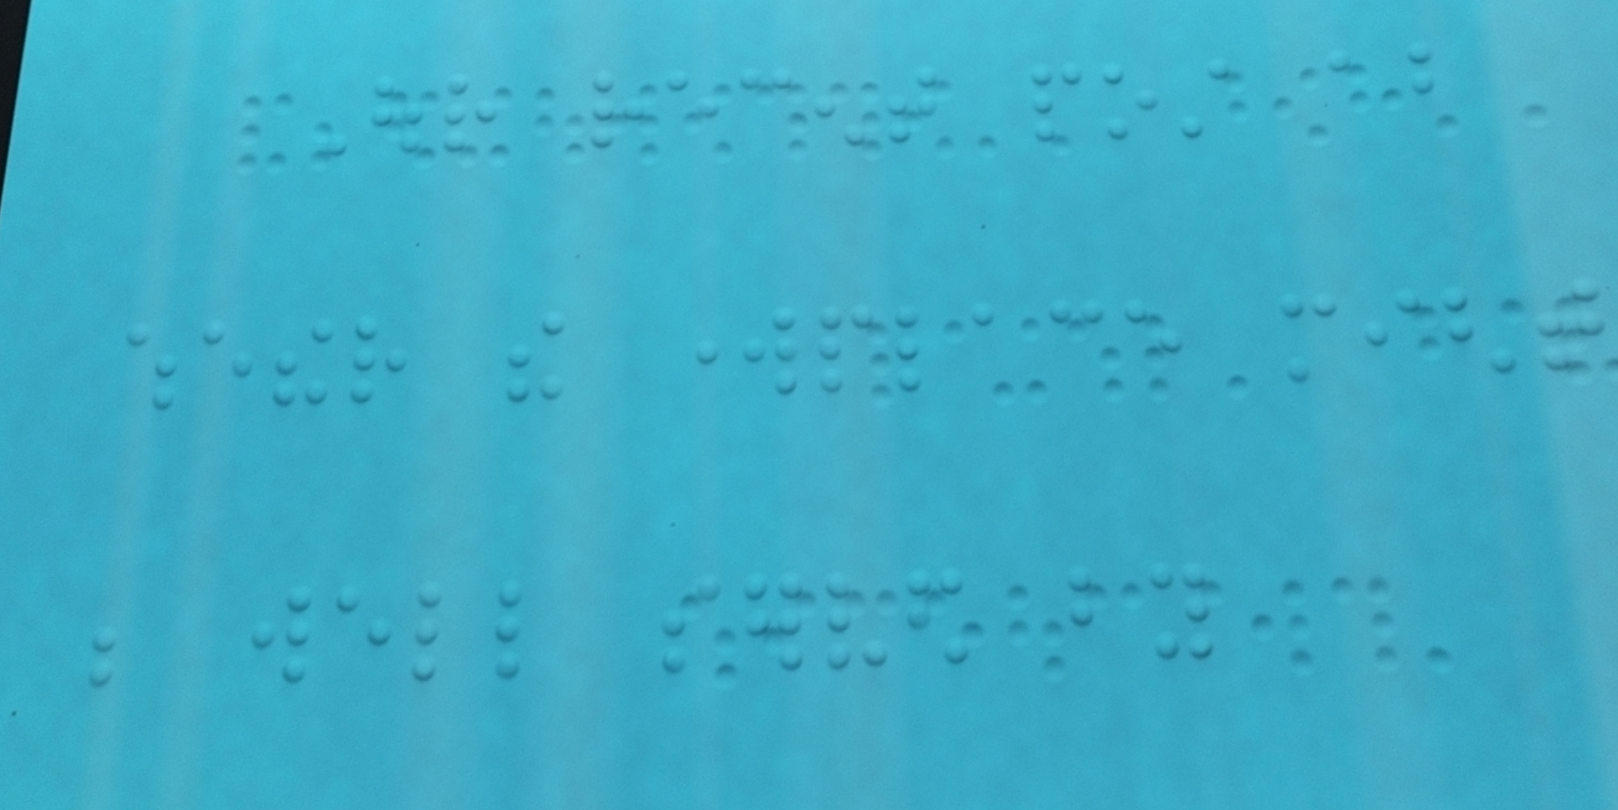Our recent post about
whether the workplace might
be well served by
